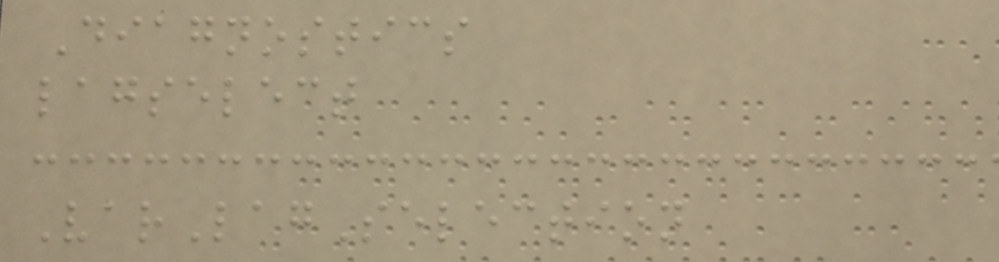Diagnostics
lagselect
VarLagSelection
